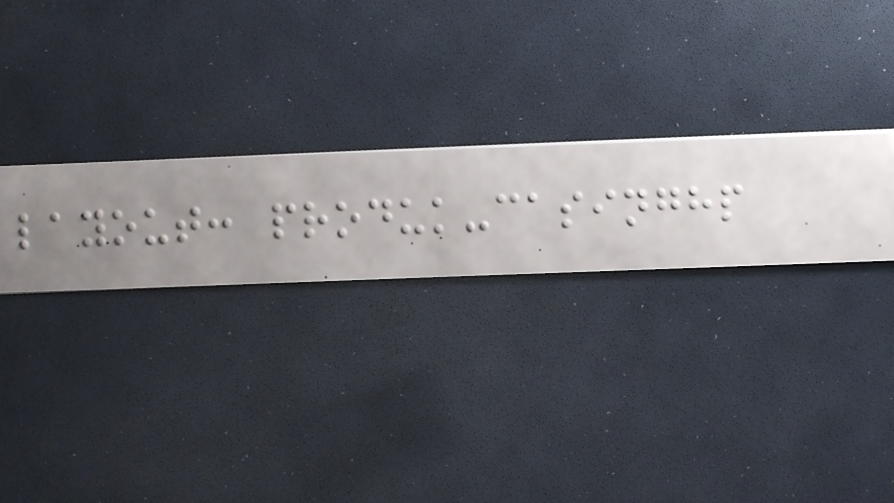layout: produk-casinghp
